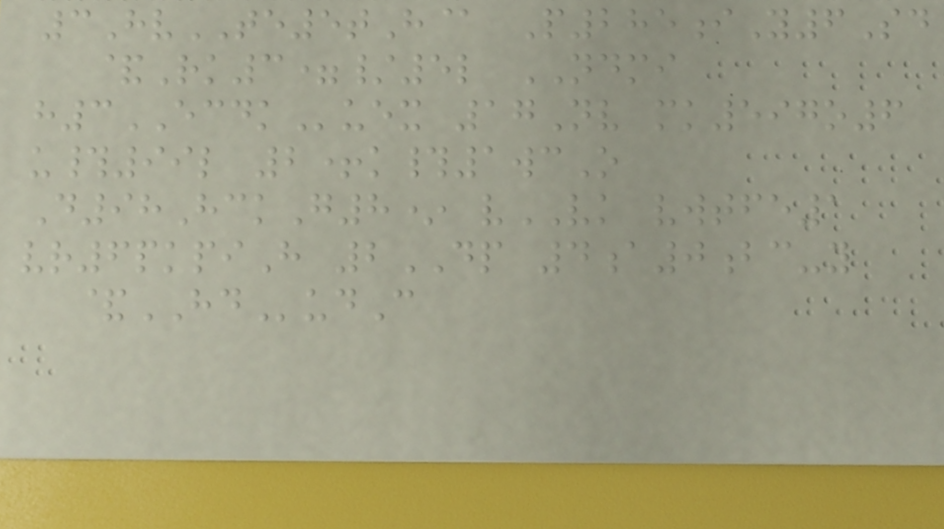3HvTE5tH@ P285iY6Sd
&Rk3=/5l NDMI
h3ECDKuex 17Nv mk597o6
u#99l 2+k#1wcO
D98HckG8* vVK vwtfe1
vr6pkpiH 2DP 4a0bc-y
&HDudC
